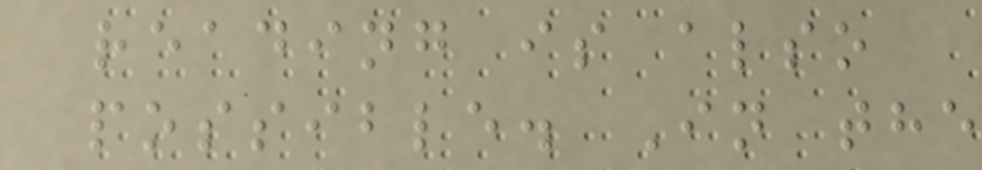reading is also
possible. In the
